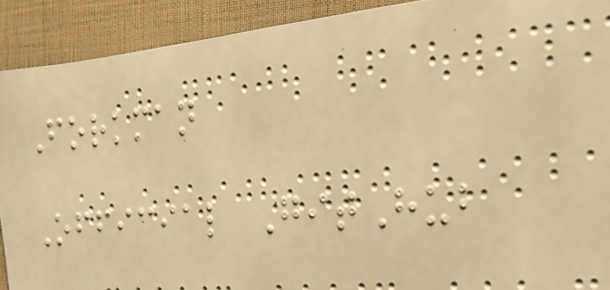Forkman
Official GitHub
